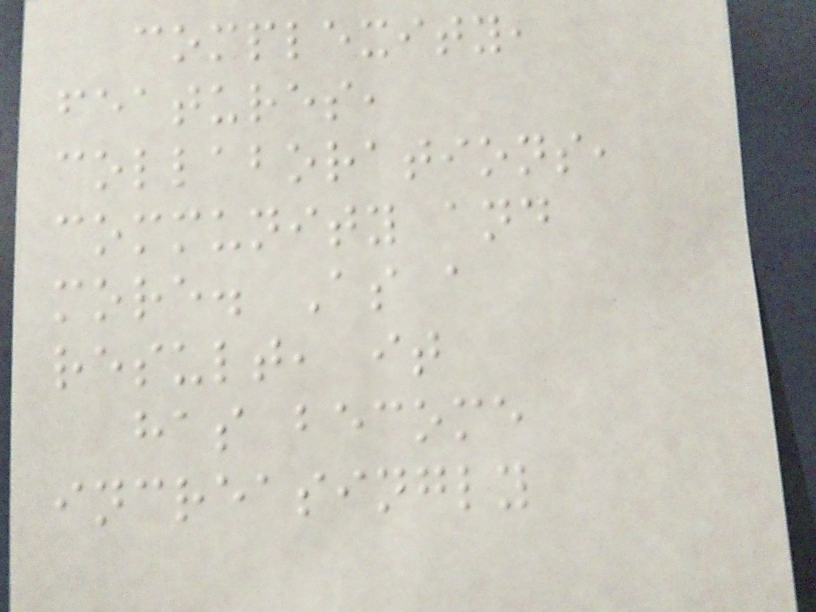complexity,
features,
collaborations,
community and
more. As a
result, it
has become
increasingly
